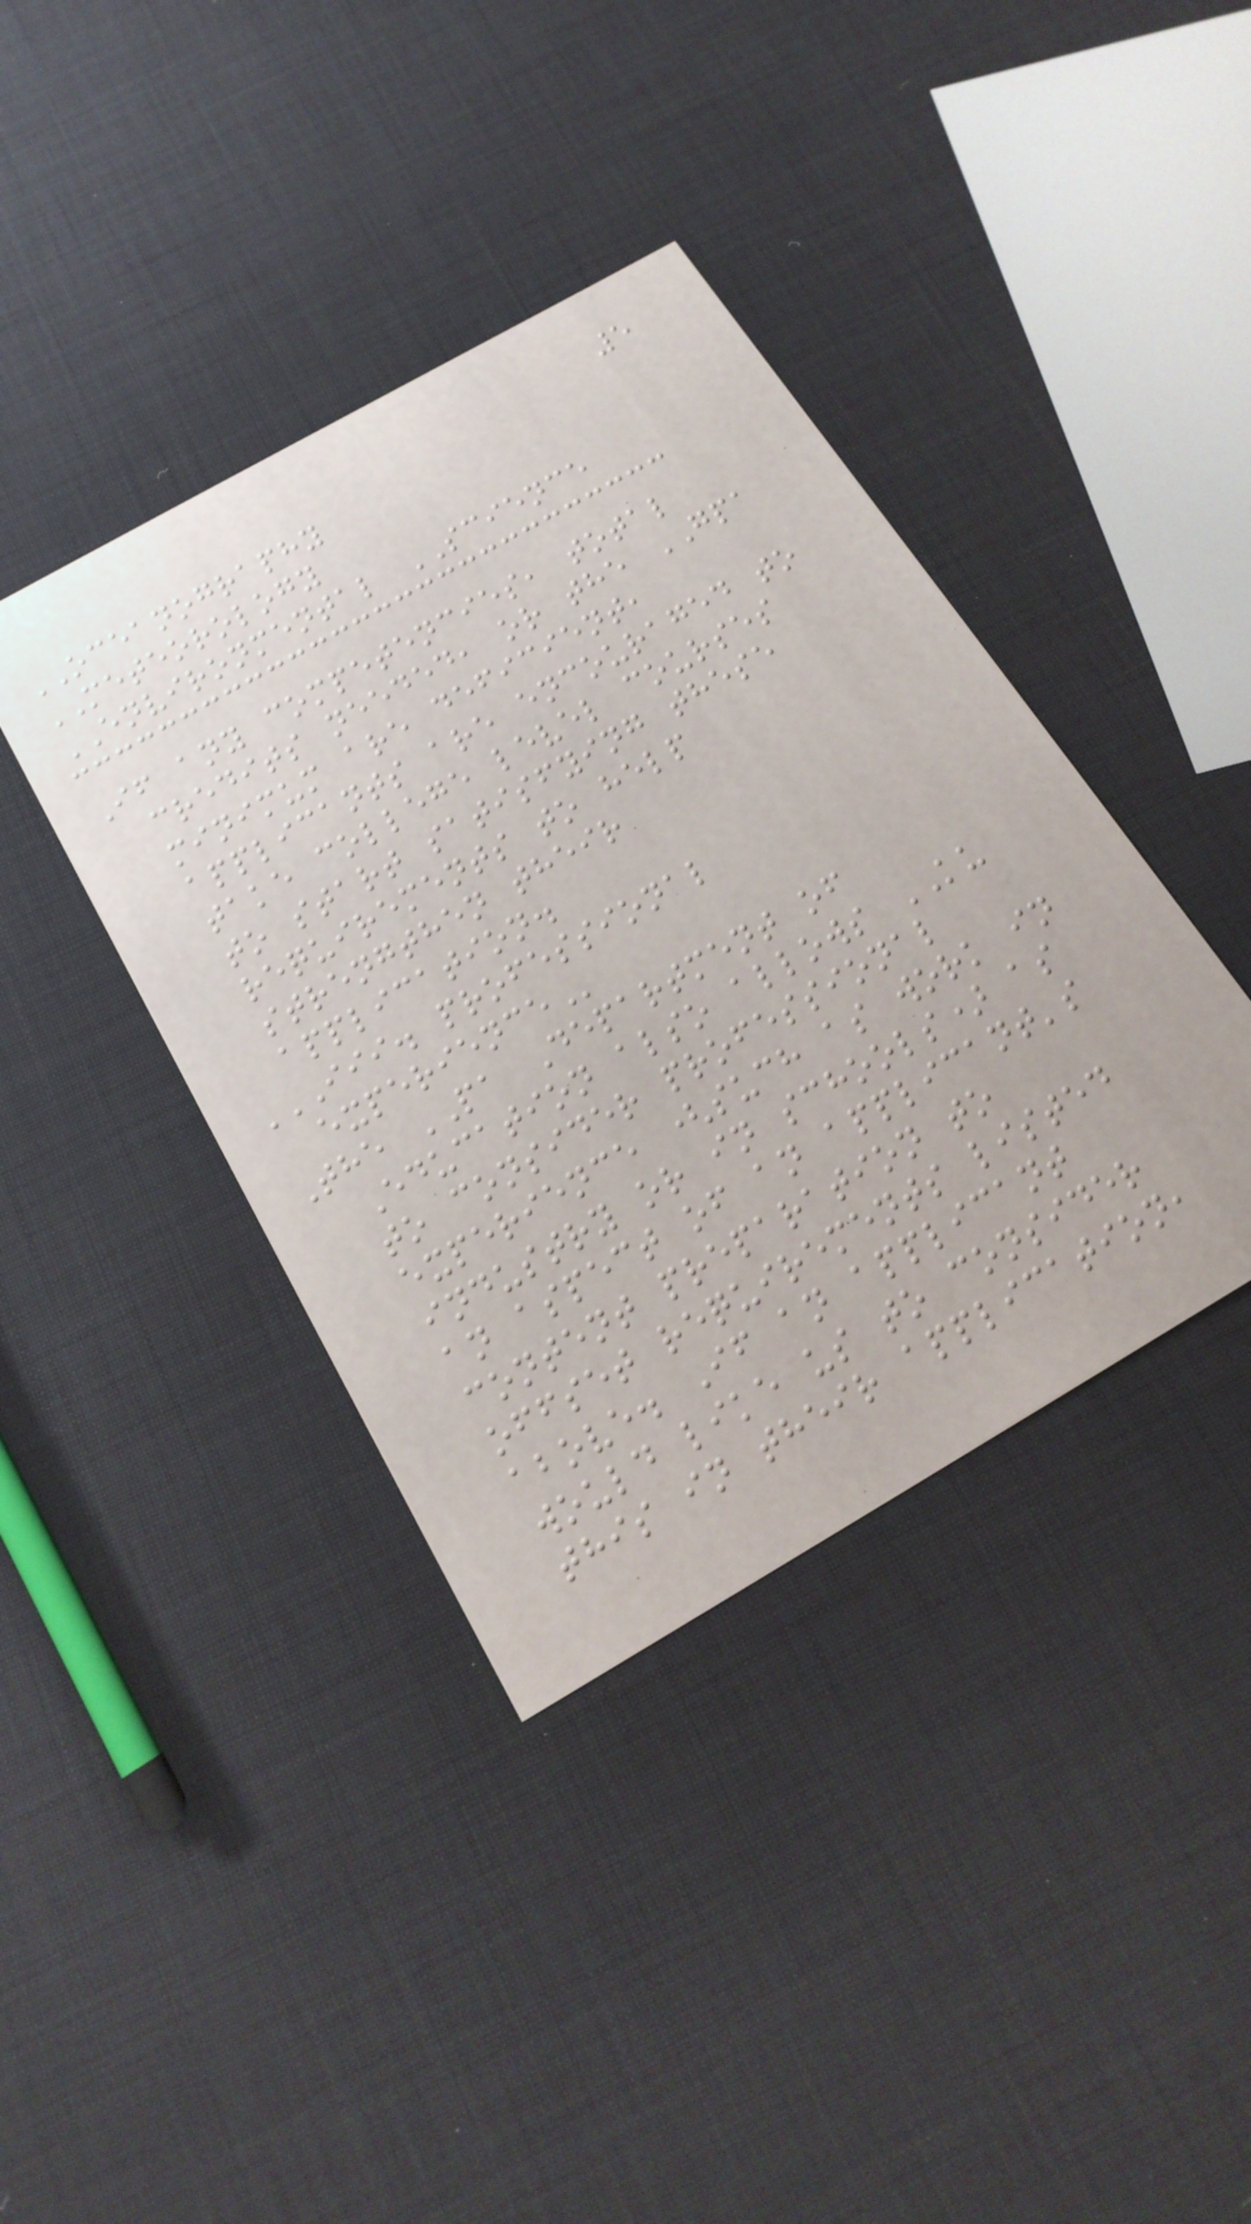5
OCEANOGRAPHY
METEOROLOGY
ENVIRONMENTAL SCIENCE
If any competencies, total
credits needed, or the GPA
minimum are deficient,
applicants are encouraged to
take college level courses
to start satisfying these
requirements to help
strengthen their
application.
III. PROFESSIONAL
EXPERIENCE
The PA Department of
Education also allows KU
to consider professional
experience (such as work in
industry or in schools) as
an aspect of an applicant's
content preparation to
offset requirements listed
above. If an applicant
would like us to consider
this in their application,
